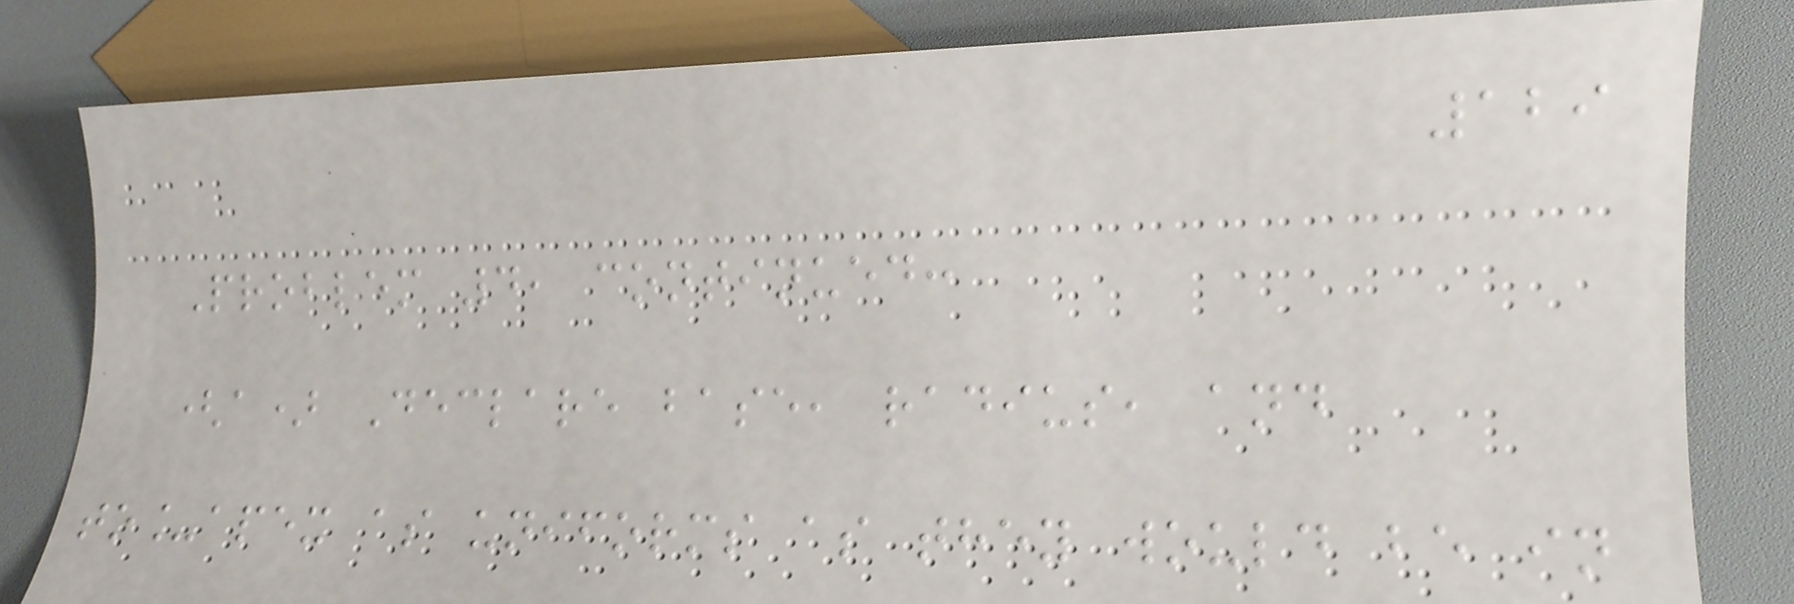129
Problem 4, continued:
(a) Declare base, radius, and
to_apex as uniforms as they would be in
